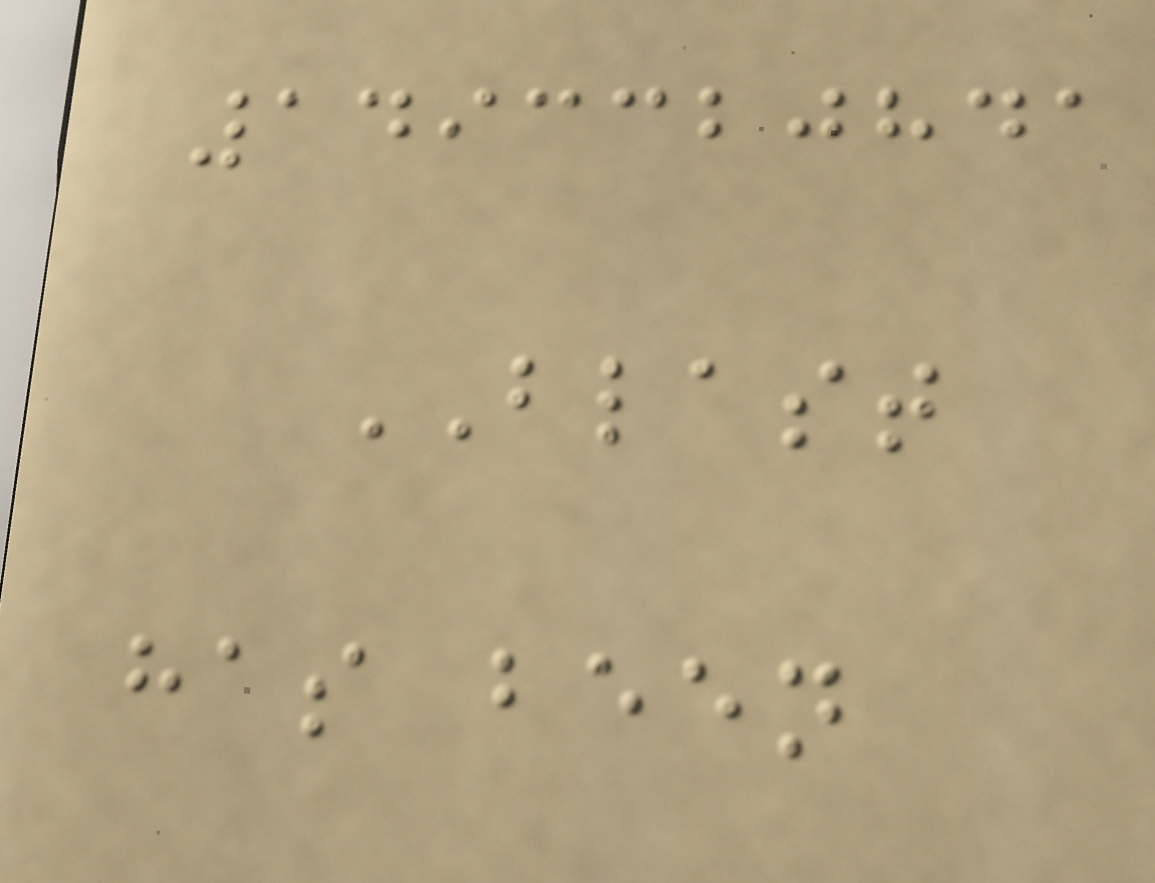1493320841
BLAST
has been
